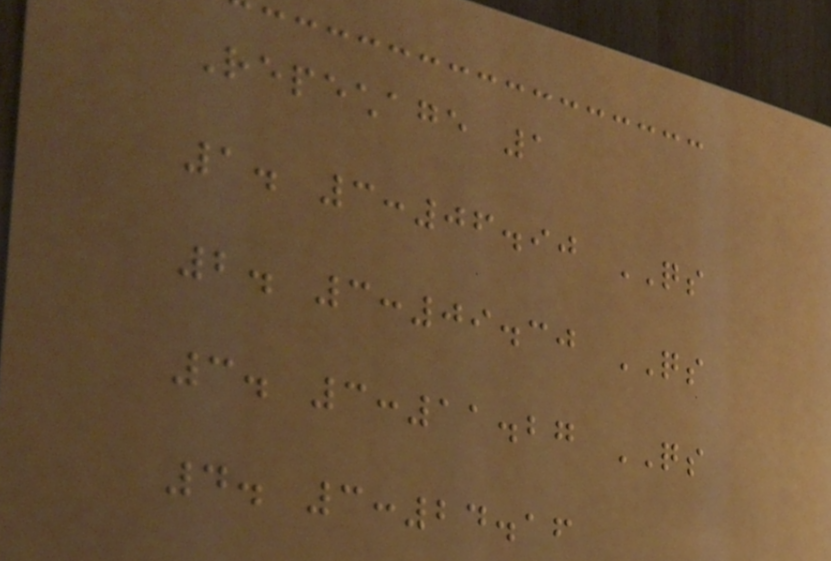Repechage 1
1. 3:06.90 QS
2. 3:09.30 QS
3. 3:11.27 QS
4. 3:24.16
